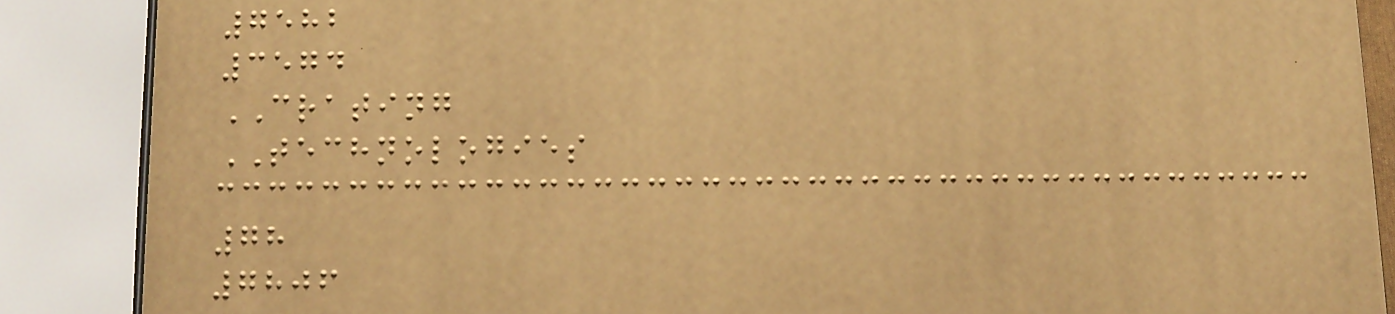7582
3574
CRATING
TECHNOLOGIES
78
7806
